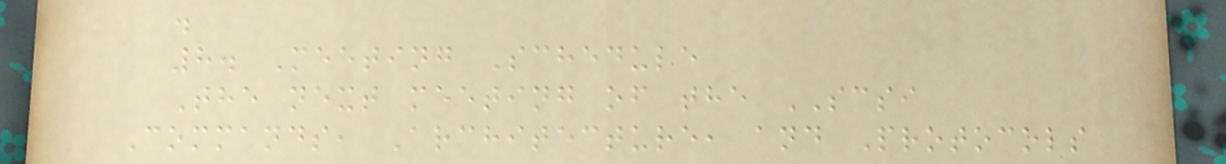.
8. Meeting Schedule
The next meeting of the SCSI
Commands, Architecture, and Protocols
